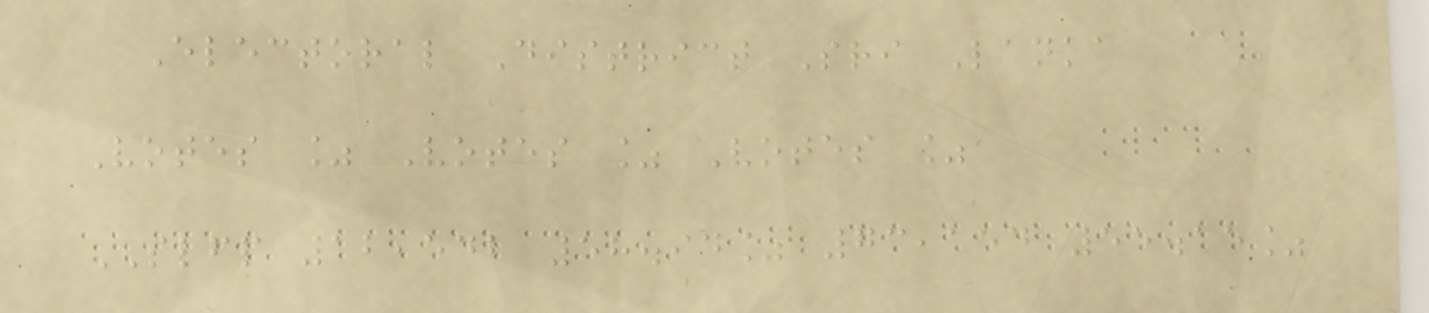Electoral District Sri Lanka
Votes % Votes % Votes %
SLFP 12,542 58.94% 73,154 55.15%
